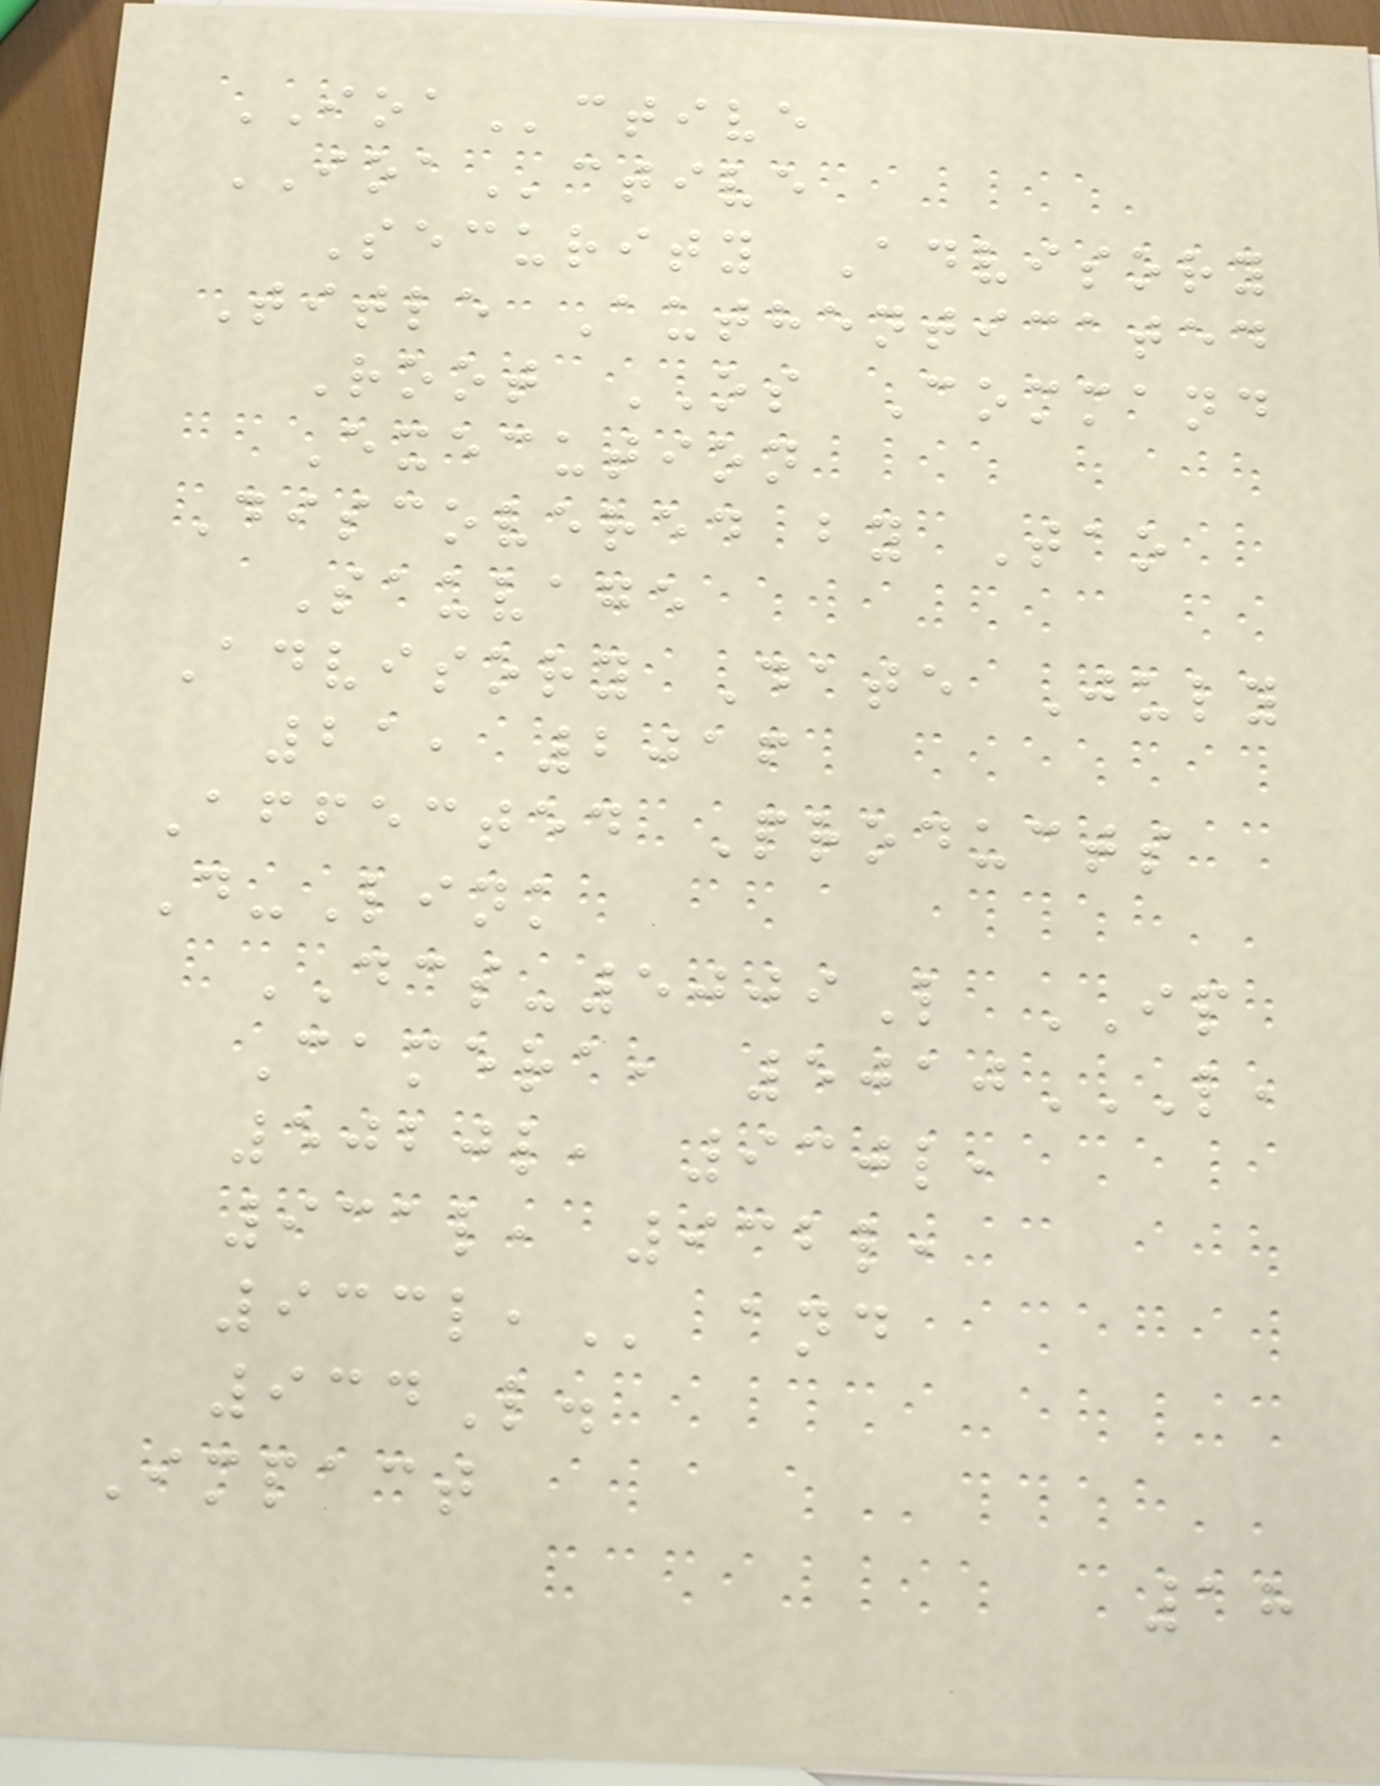IOActive
IOActive
Security Advisory
Title Authenticated
Root OS Command
Execution
Discovered by Tao
Sauvage
Advisory Date July
21, 2016
Affected Products
D-Link
DCS-5009L IP
Camera, 5010L,
5020L, 930L,
931L, 932L,
933L, and
934L.
Impact
18
